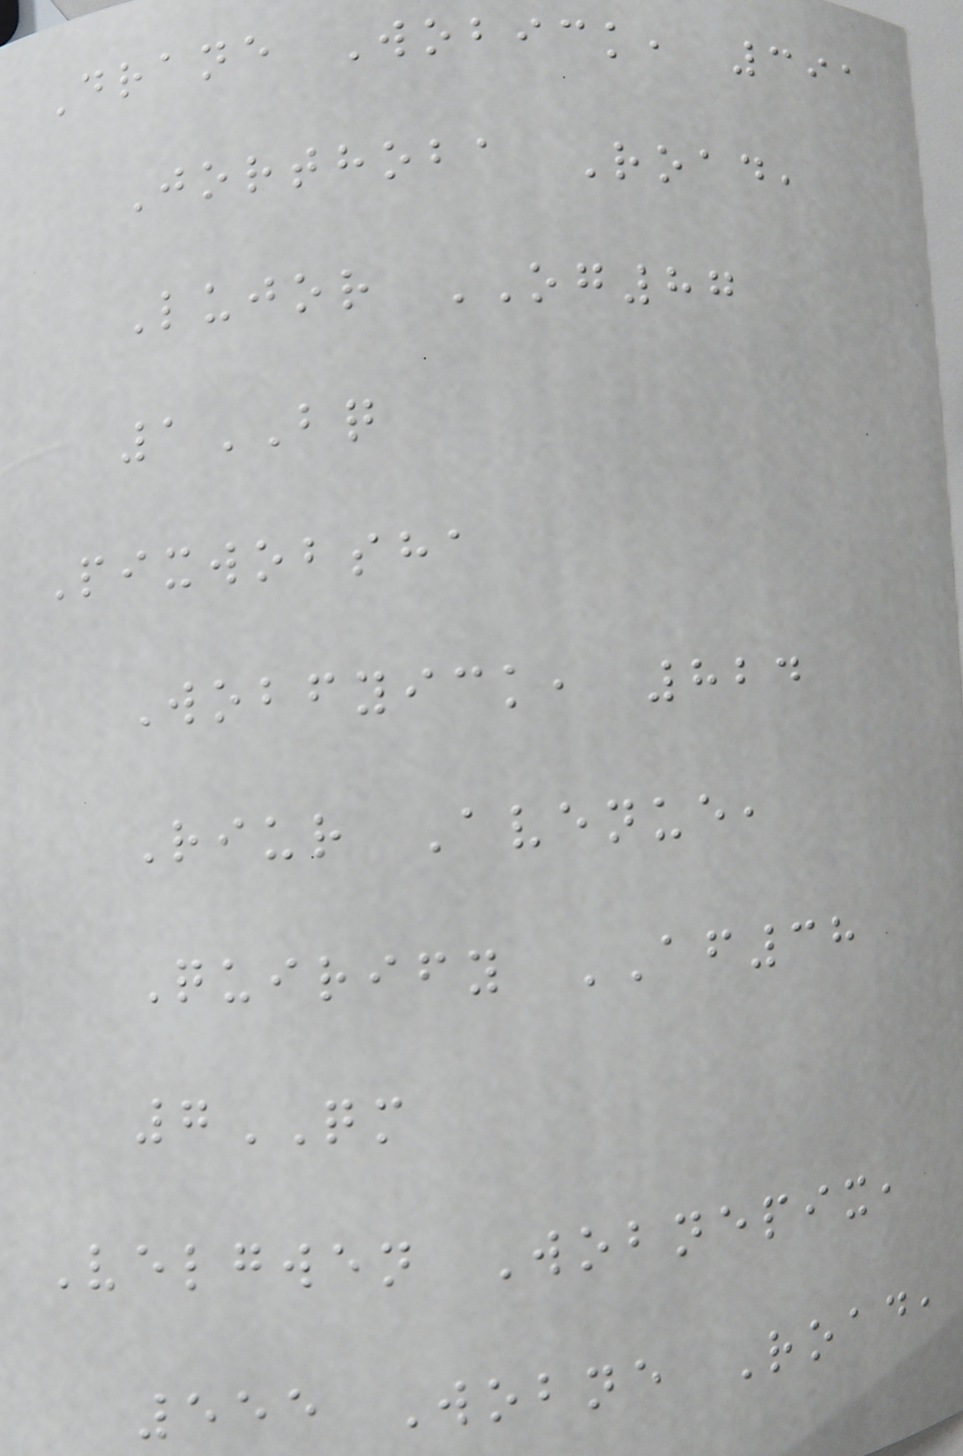Drane Wobick, 391
Jorthoba Road,
Lujor OG87
1BQ
Pixwobsha
Wobfyick, 824
Riur Avenue,
Quirify AF38
7QM
Velgwen Wobnepix,
555 Wobne Road,
